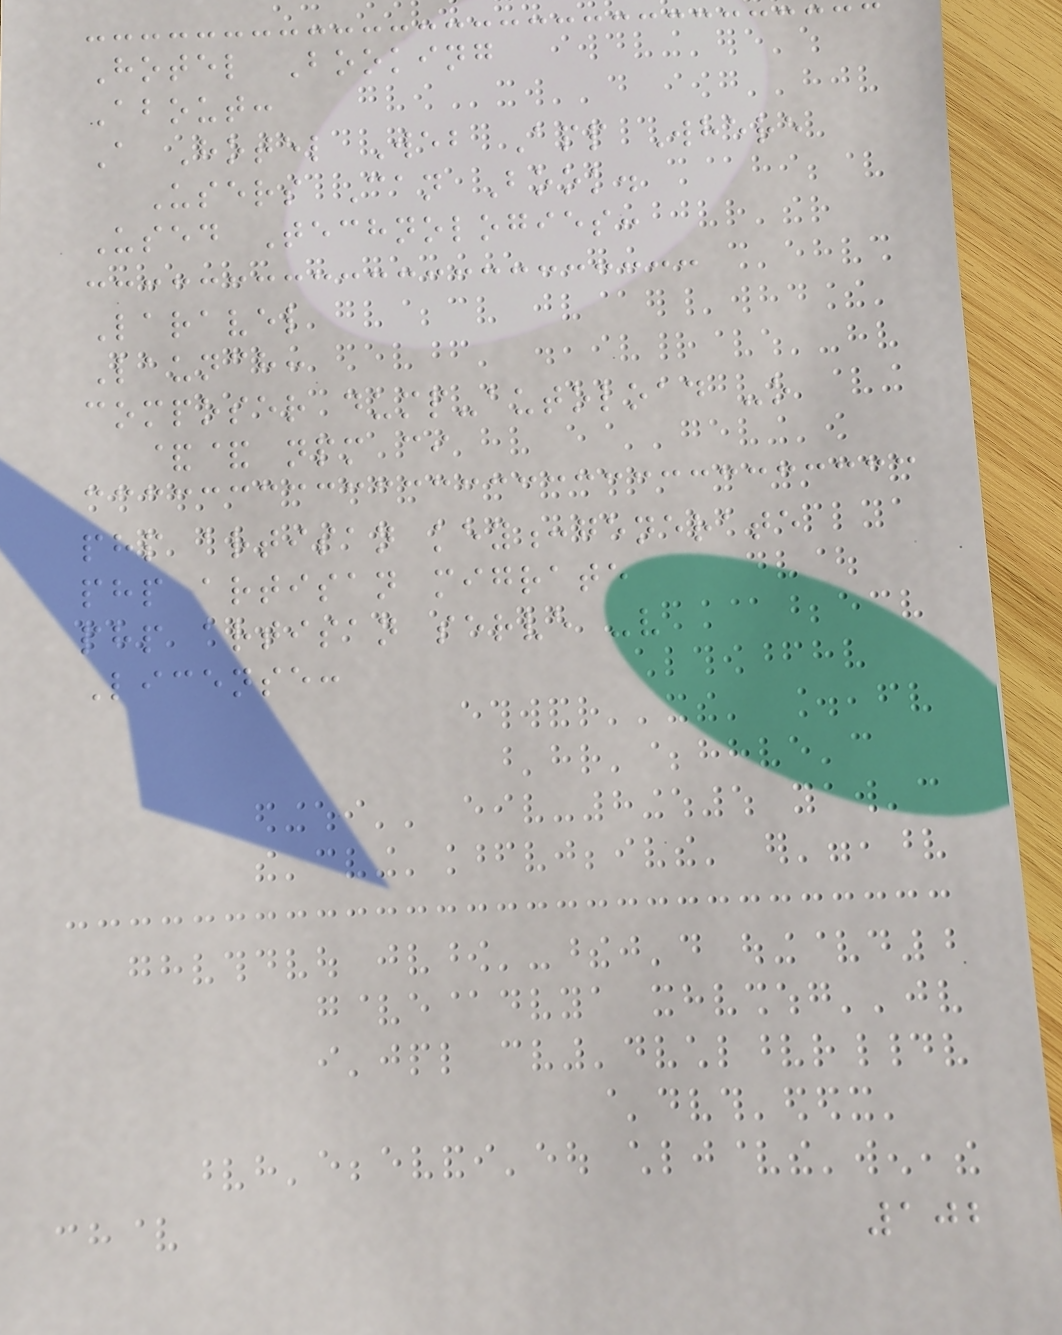Hotel Booking
About:
A Hotel Web App Where
Users Can Book.
Used Technologies:
Laravel
Launch:
composer dump-autoload -o
&& npm ci
php artisan key:generate
php artisan migrate
php artisan serve -v
License:
102
